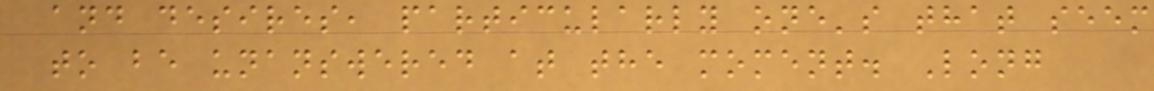and desires, particularly one's that seem
to be unanswered at the moment. Long
